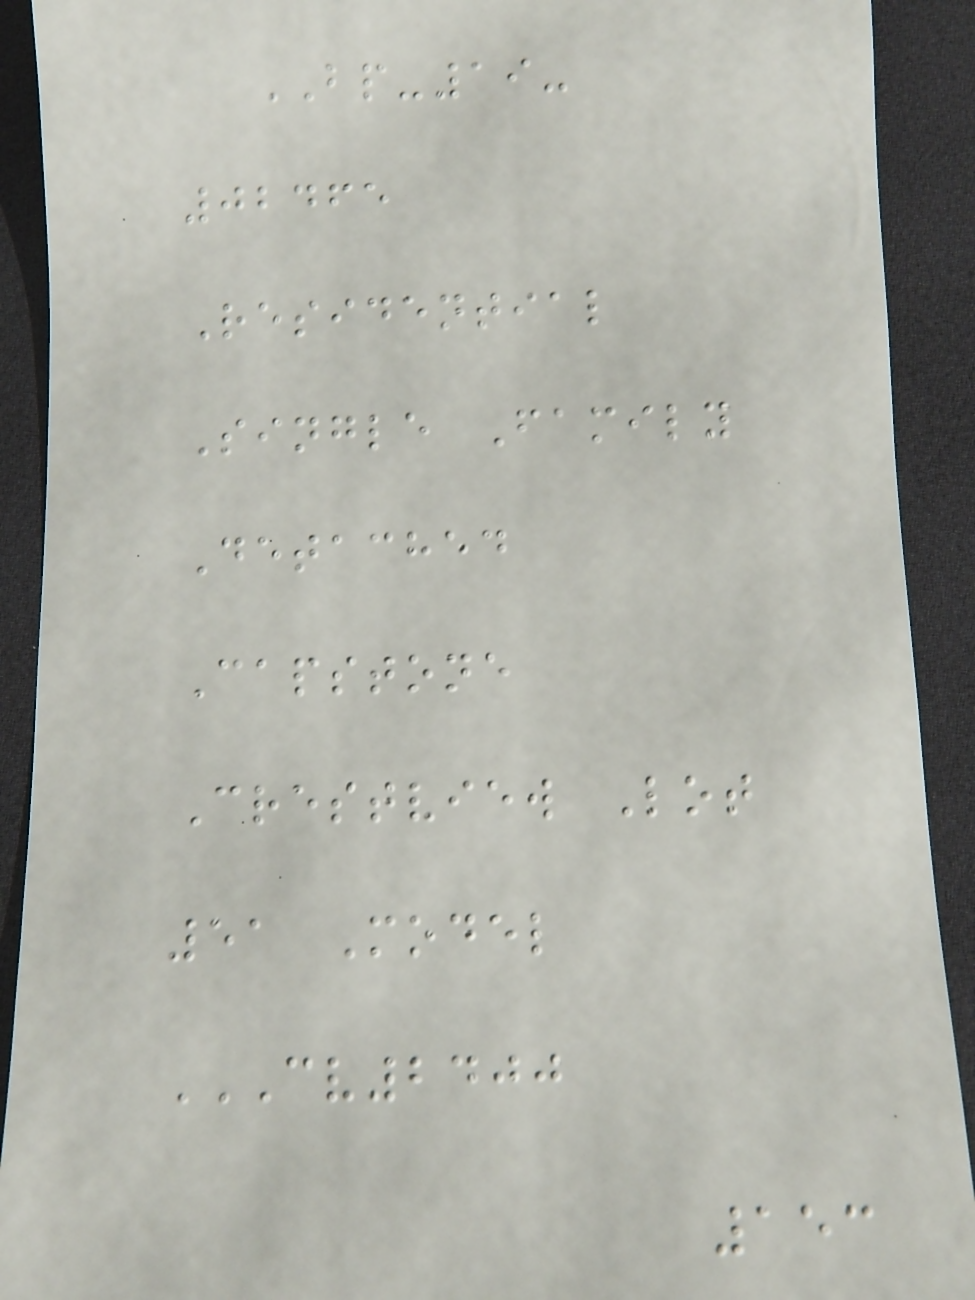BP-19-
02465
Residential
Single Family
Detached
Capstone
Crestview Lot
51 Model
CV2400
153
